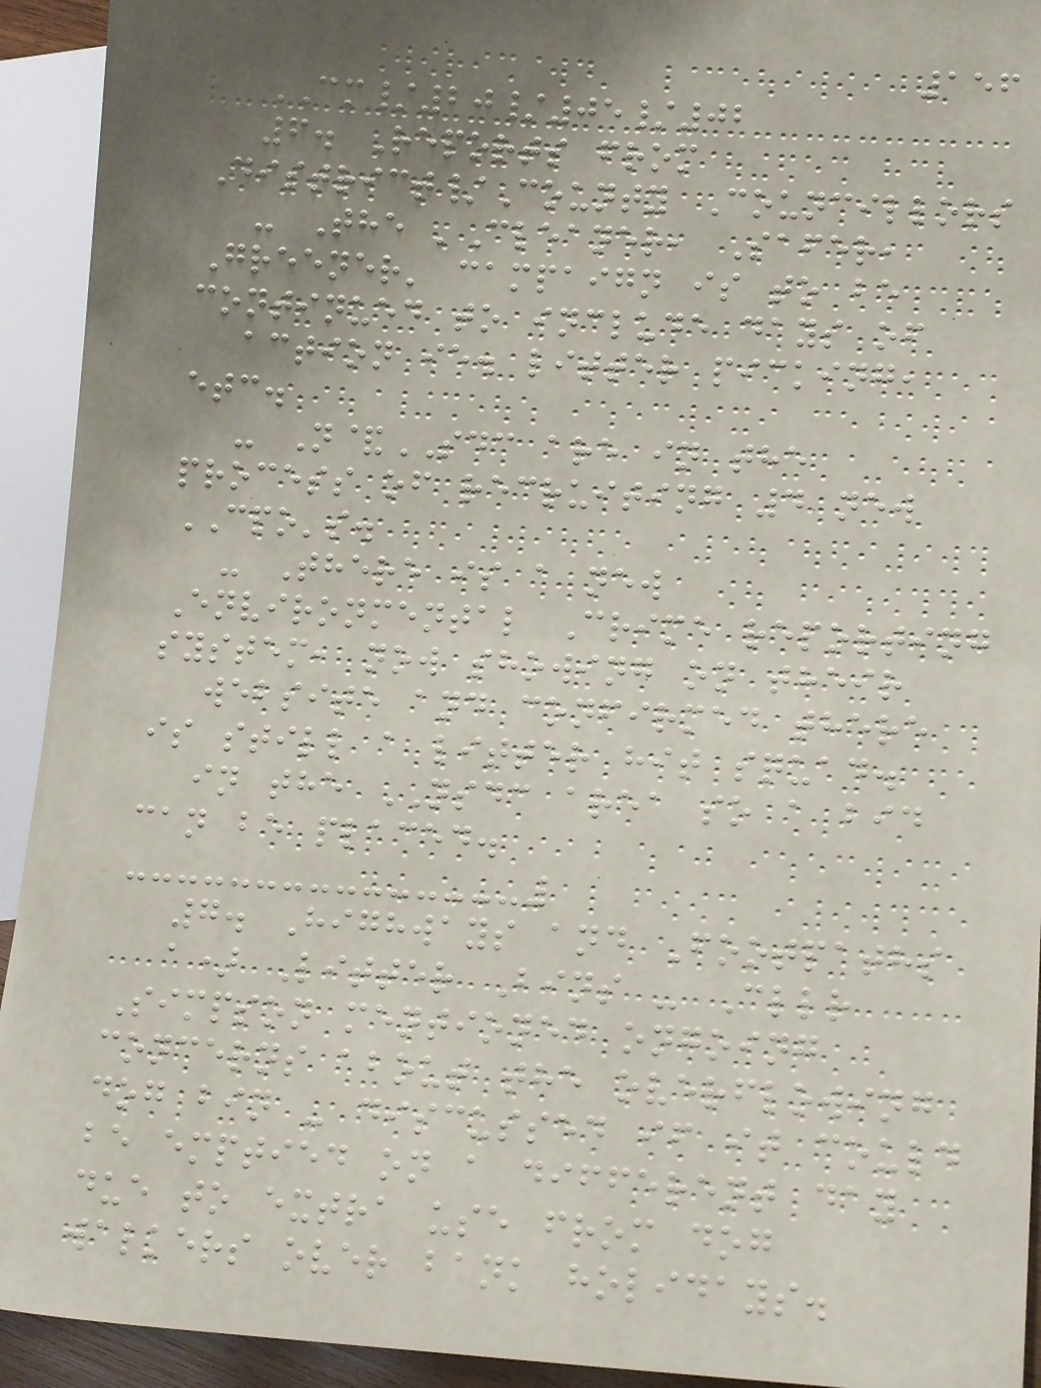156
CM/20/05/02
6. Reports from
District/County Councillors
- The 'Cleaner, Safer,
Greener' campaign is to be
continued to include days of
action ie. litter picking,
etc.
- N&SDC are in the
process of recruiting 4 new
CPO's.
- There is a new
Environmental Crime reporting
system, now showing on their
website and confirmed there
is still a litter hit squad.
in the NSDC area so a bid
can be placed.
7. Highways and Footpaths
a) Litter Bins - Cllr
Simpson mentioned ongoing
concerns about the overflowing
dog bin - discussed if it could
be emptied on a different day
due to extra use from dog
walkers over bank holidays.
